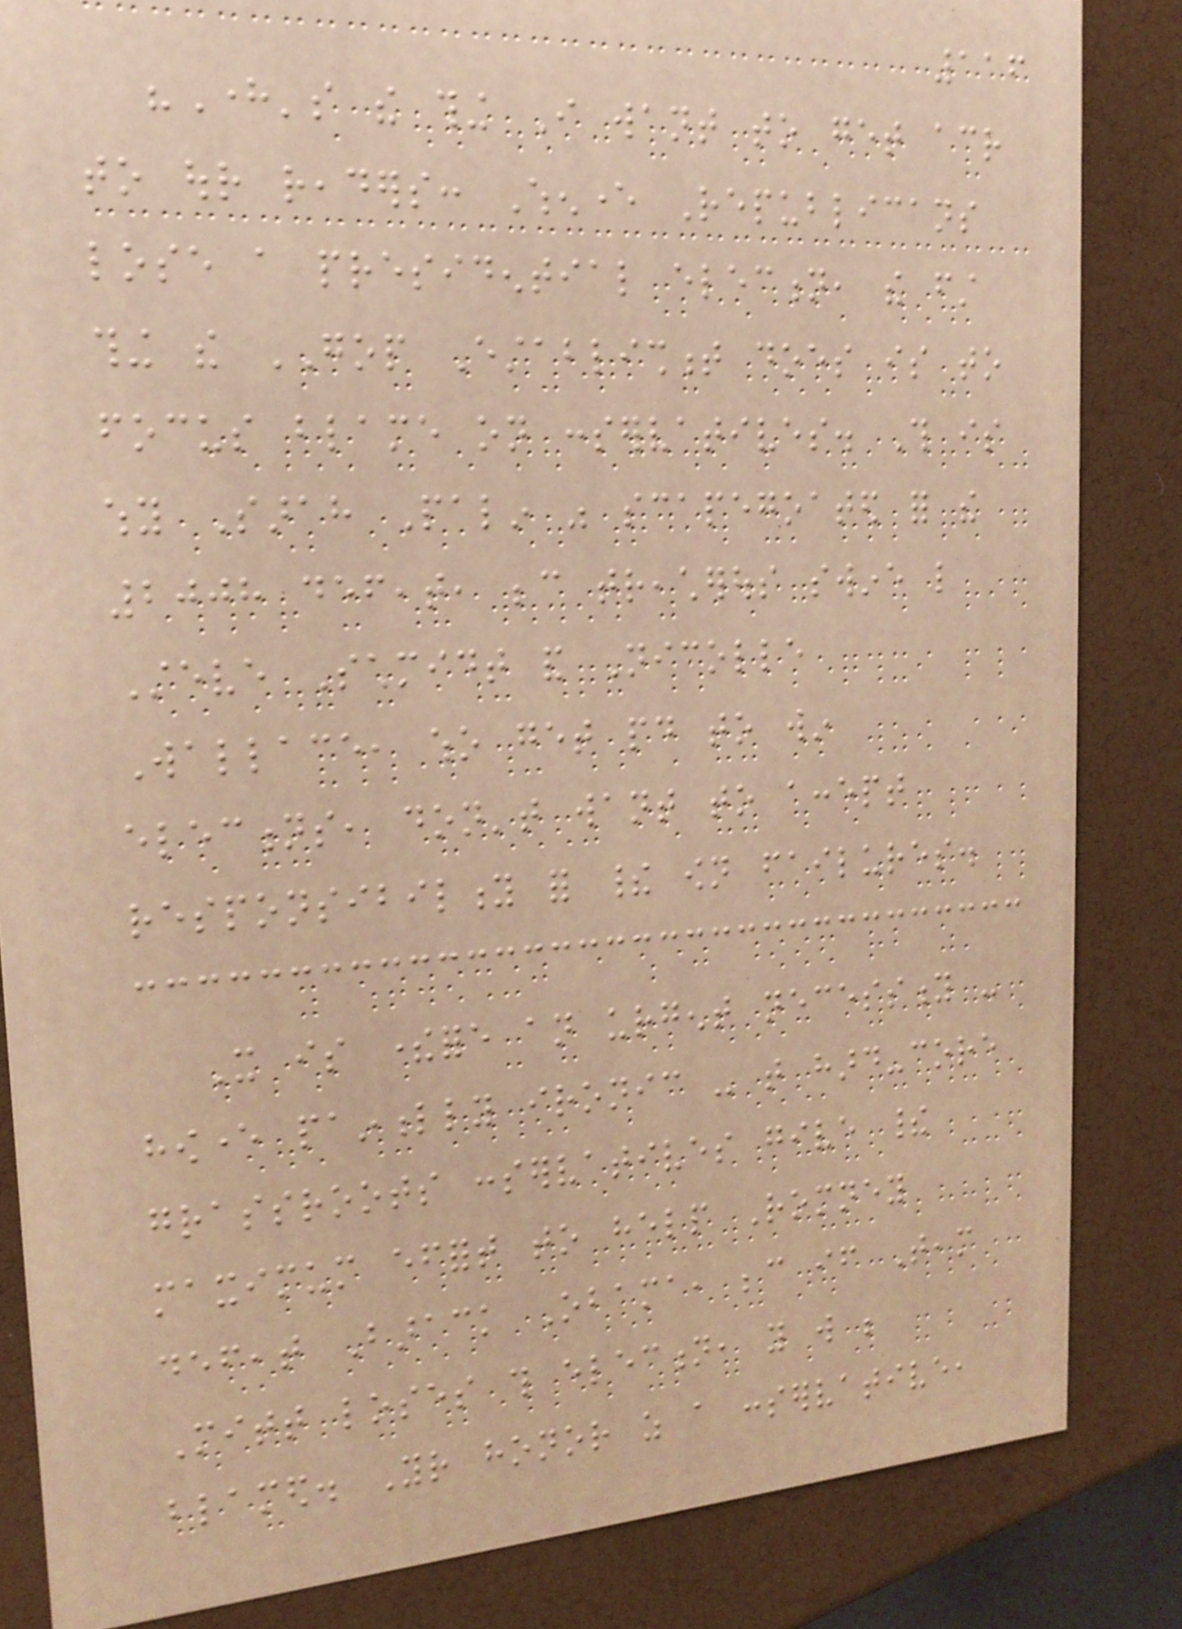116
"Here's the thing I want to get across
to our readers: Whenever Republicans
lose a presidential election, the first
thing the GOP Establishment does is to
focus blame on conservatives. This is
why Sarah Palin was scapegoated for the
2008 defeat, because treacherous swine like
Steve Schmidt and Nicolle
Wallace, who get paid to win
elections, don't want to accept
responsibility for their own failures.
It is therefore an urgent necessity -
however painfully ironic - that hard-core
grassroots conservatives give their
maximum effort to help Romney
defeat Barack Obama, because if Team
Mitt loses this election, you will be
blamed. Your honor as a conservative,
